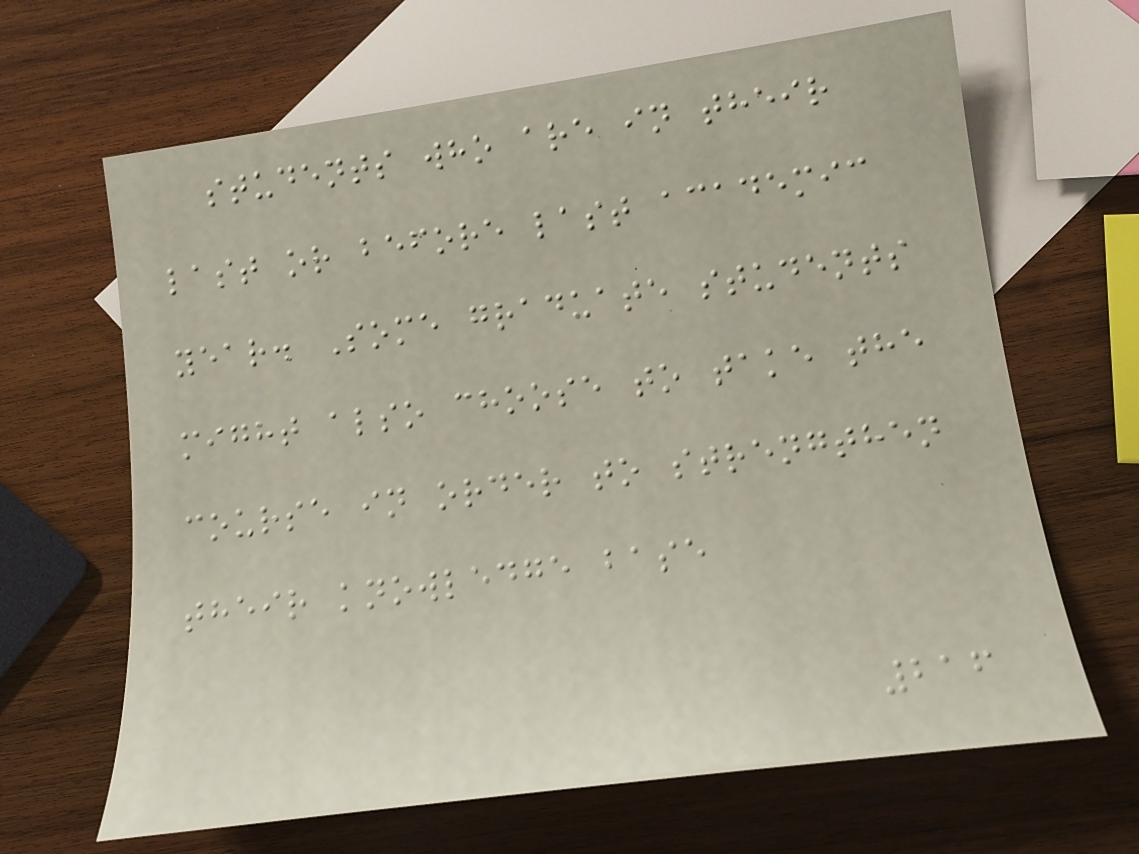students who are in their
last or before last academic
year. Some graduate students
might also choose to take the
course in order to strengthen
their knowledge base
216
